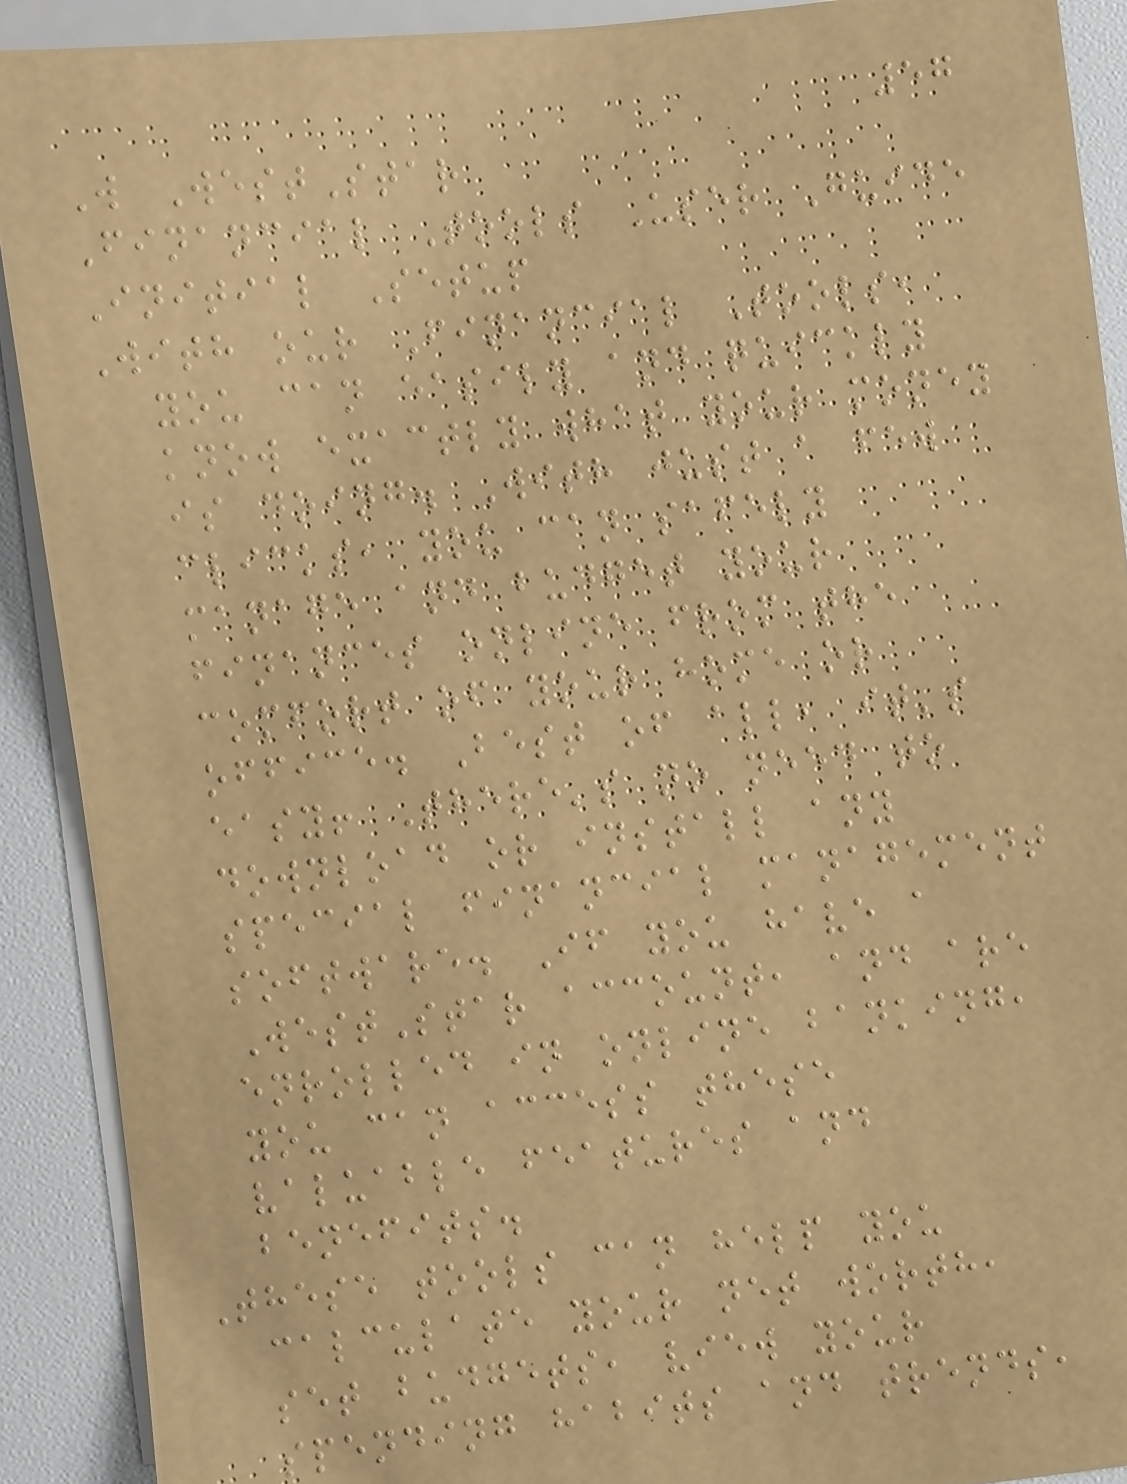57
W WestStar
Financial Tools User Guide
Initial Setup
With our Financial Tools,
you can easily and quickly
know exactly what your money
is doing. With just a few
clicks, you can safely
manage and budget your
finances online from the
comfort of your home or
office. Best of all, it's
easy! There's no need to
download or install any
special financial management
software. If you have a
WestStar account, and are
enrolled in online banking,
you can access these
valuable features and
benefits.
These tools can help you
calculate your net worth,
set budgets, view your
spending habits and trends,
